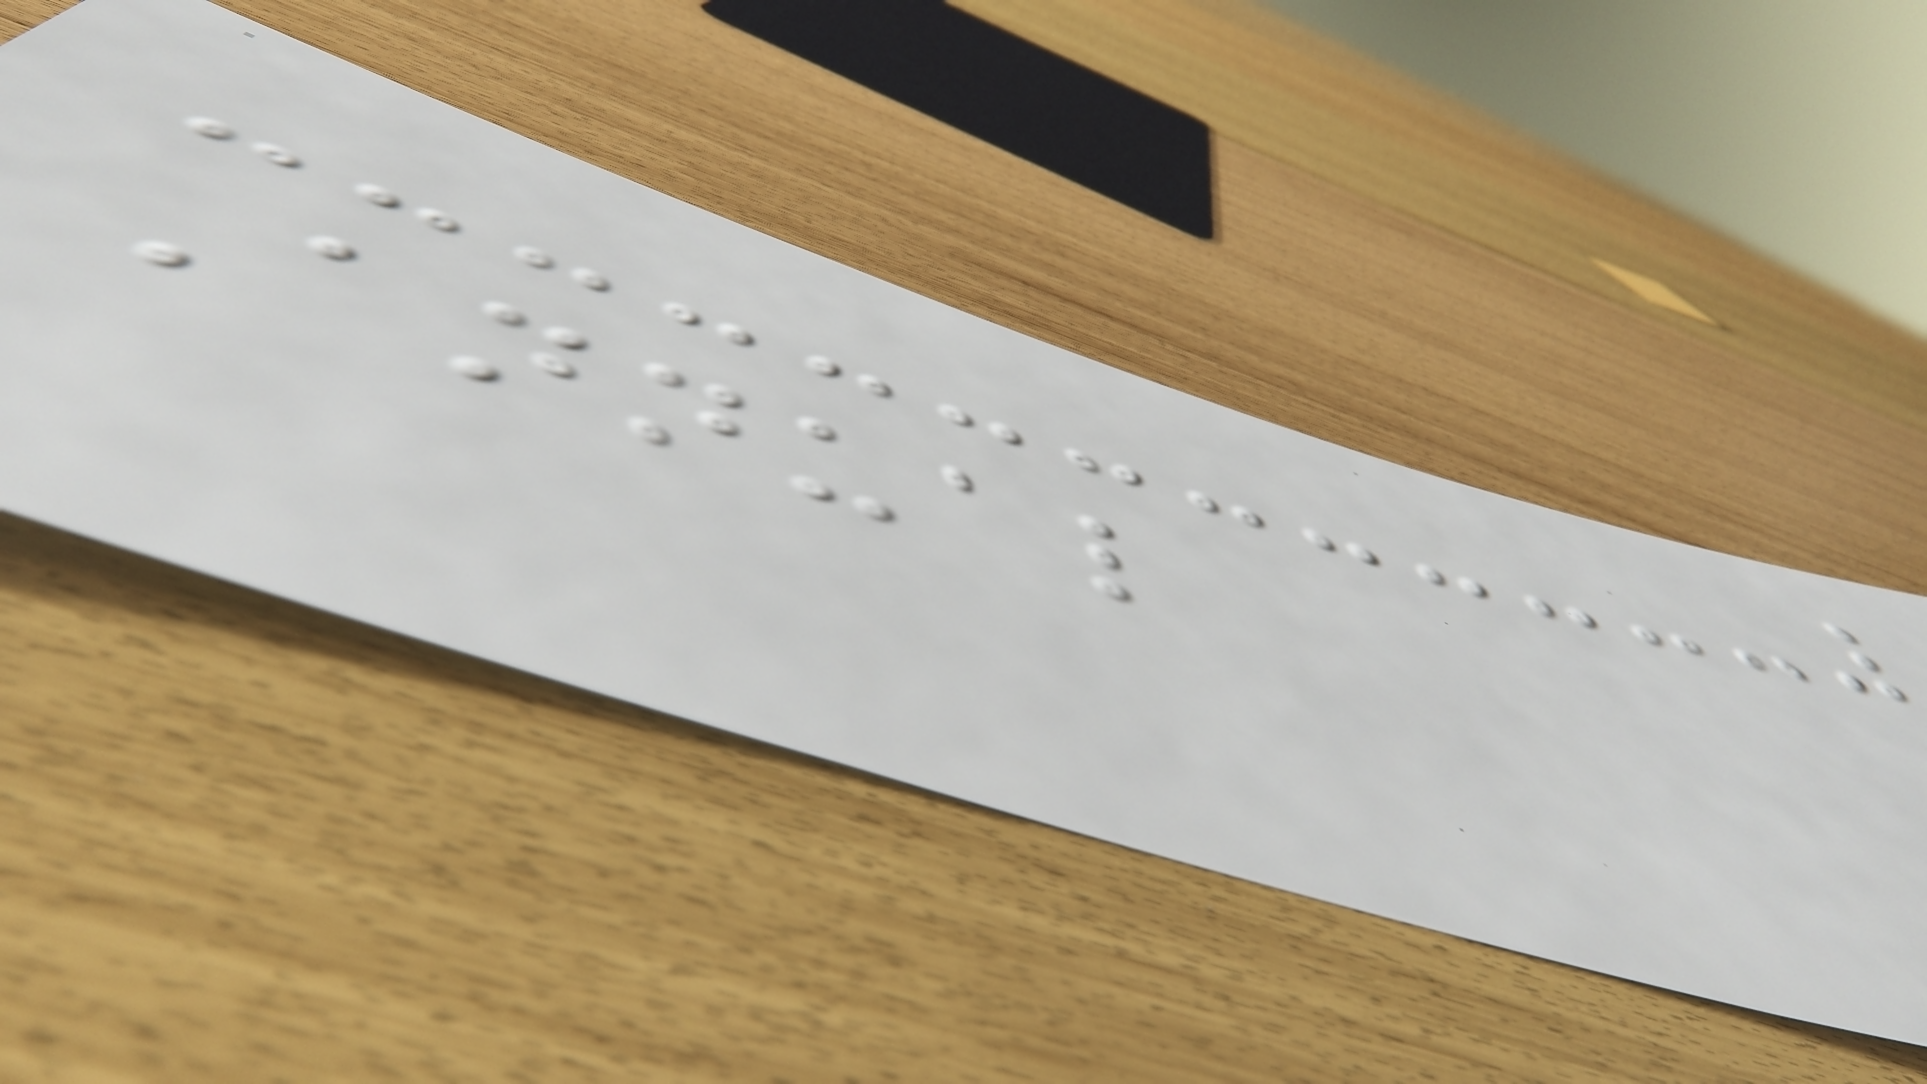Annual
